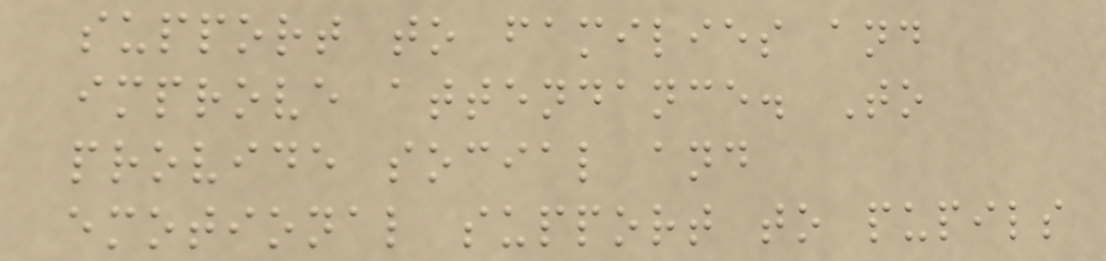support to families and
improve attendance. To
provide social and
emotional support to pupils
